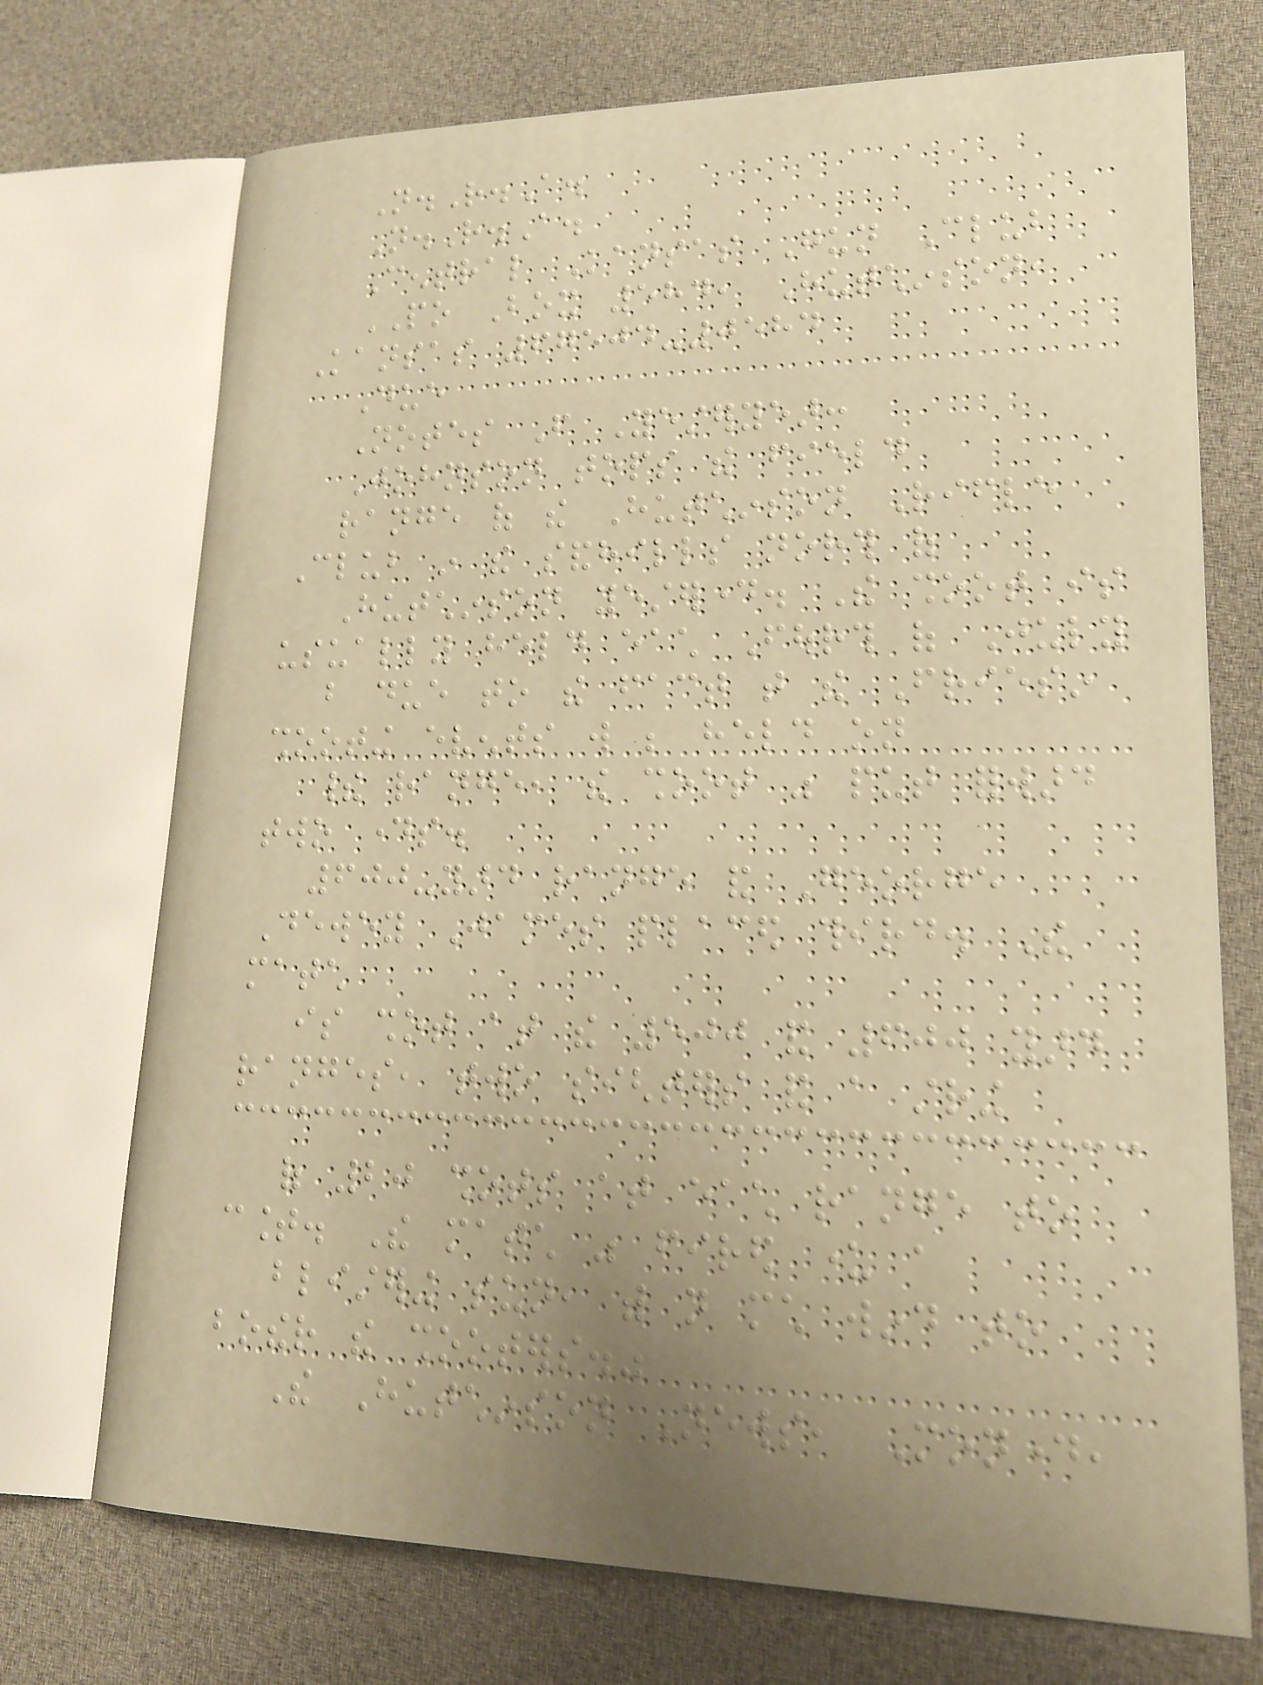N.R.A.
N.R.A.
Central Kansas Gun Club
PO Box 584, Hutchinson,
Kansas 67504-0584
Due
Notes From Yesteryear:
Johnson tops the field
range of the Hutchinson Rifle
Club in the sandhills north of
Hutchinson yesterday. The shoot is
usually held each Fourth of July
but due to the fact that the Friesin
shooting events will be held on
their range, the shoot was put forward
two days.
600-yard range and George
Dewey James placed third. The
match
is shot at the 500 and 600 yard
ranges, two sighters and a string
of 20 shots at each range to
count. The match was fired under a
blistering sun, with not much wind to
bother the shooters."
The Hutchinson News, Monday,
